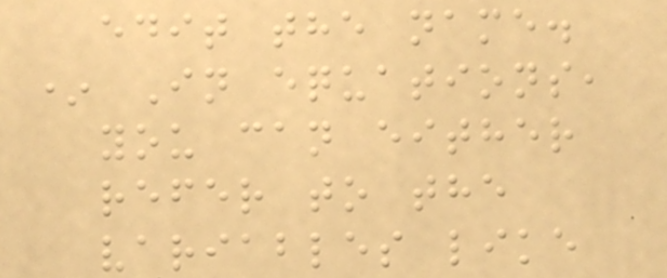edit the name.
* In equations,
you can either
refer to the
variables like
